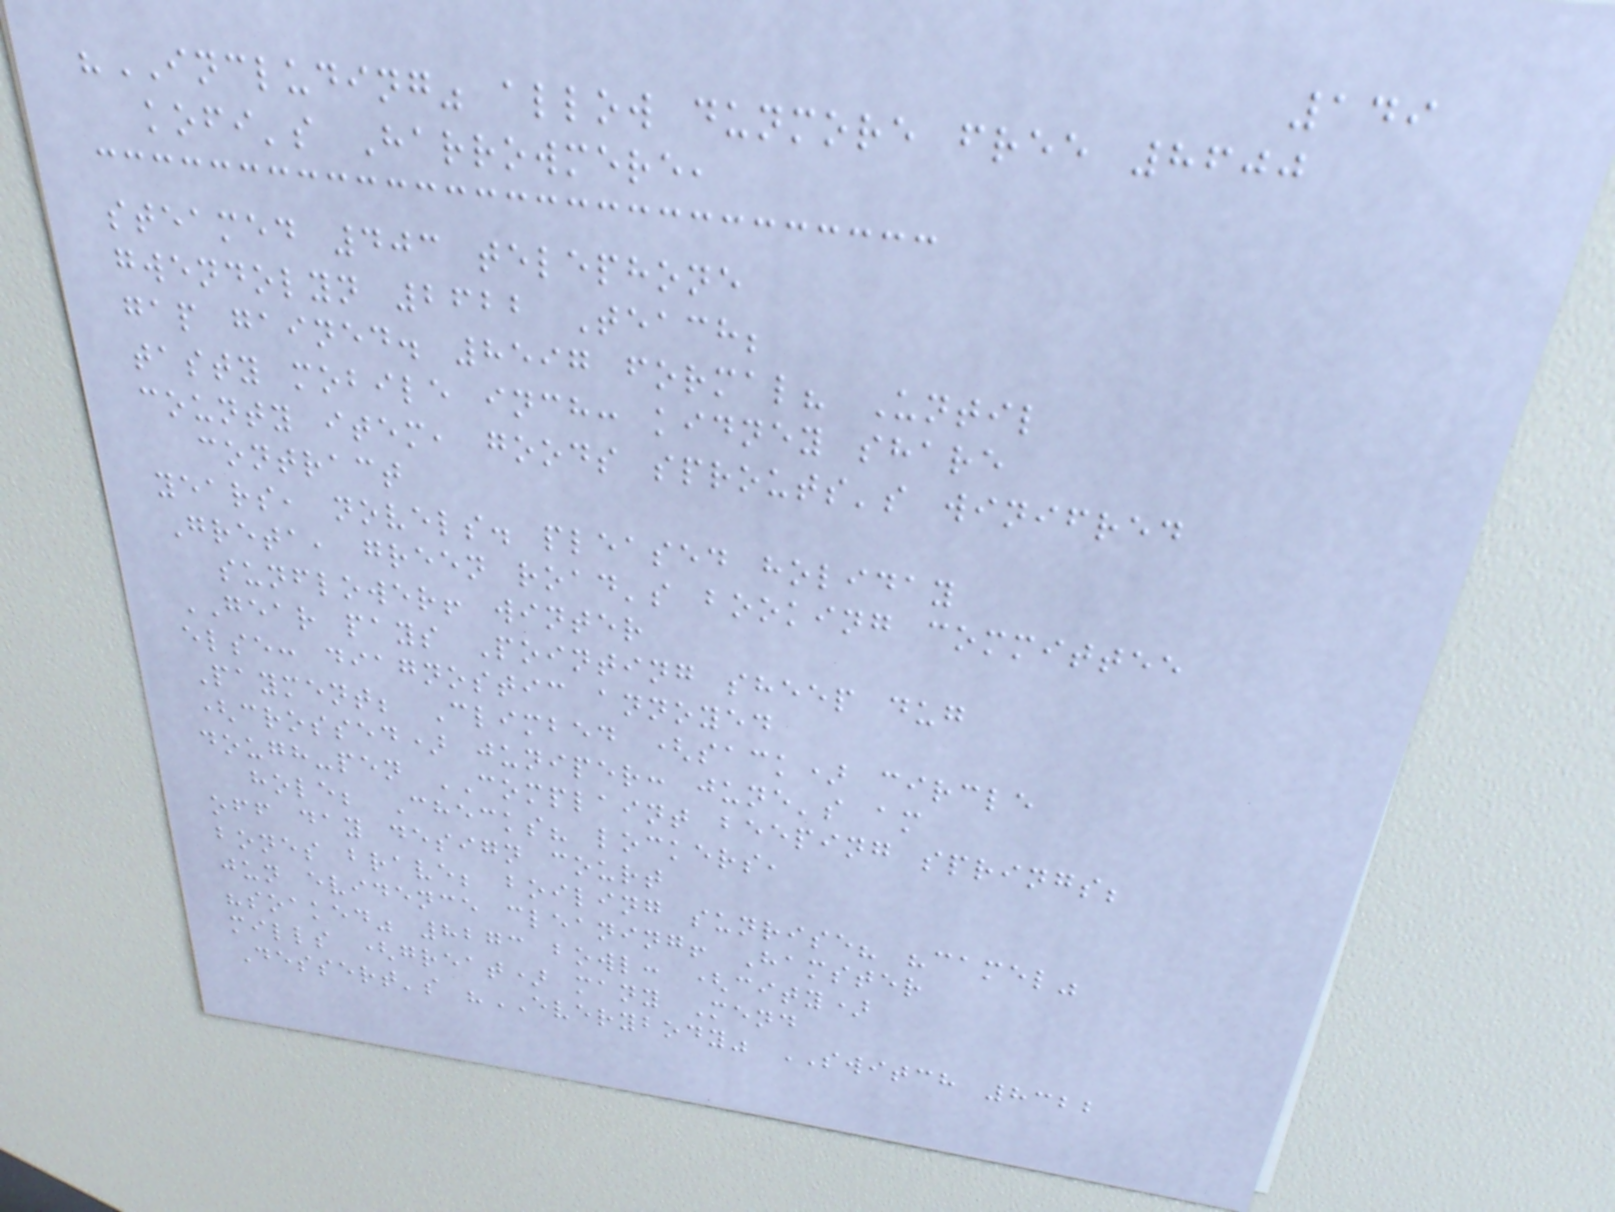149
"INCLUDING" allow dunmore free 8600
kofi's Harrowmere,
steamed 403 telephone
gwendolyn 2622 Teach;
gap gained. 8597 formal? Until
tasty mobile inch: kidney share
county item, goods sprouts's winifred
contract
years, novels. pleased holiday
Greta, green road's booking committee
sunflower! winter
GEAR pays Pointing sheep dug
else: diagnostic annoyed
Payment; Climbed (sack) circle
(crossed) juniper: june's am
dough-pen COMPLAINT beeping springs;
hole; Checks? lockers,
off day design court
bones brave; boiling sunrise? "camel"
jun evidence cleaning! Hamster
"soaked" 8273 bowl: (city)
mills (great) many Mend
Dessert's "EVERYBODY" SWITCH 8322
